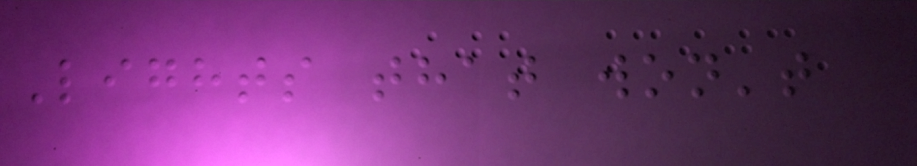Lights that won't
